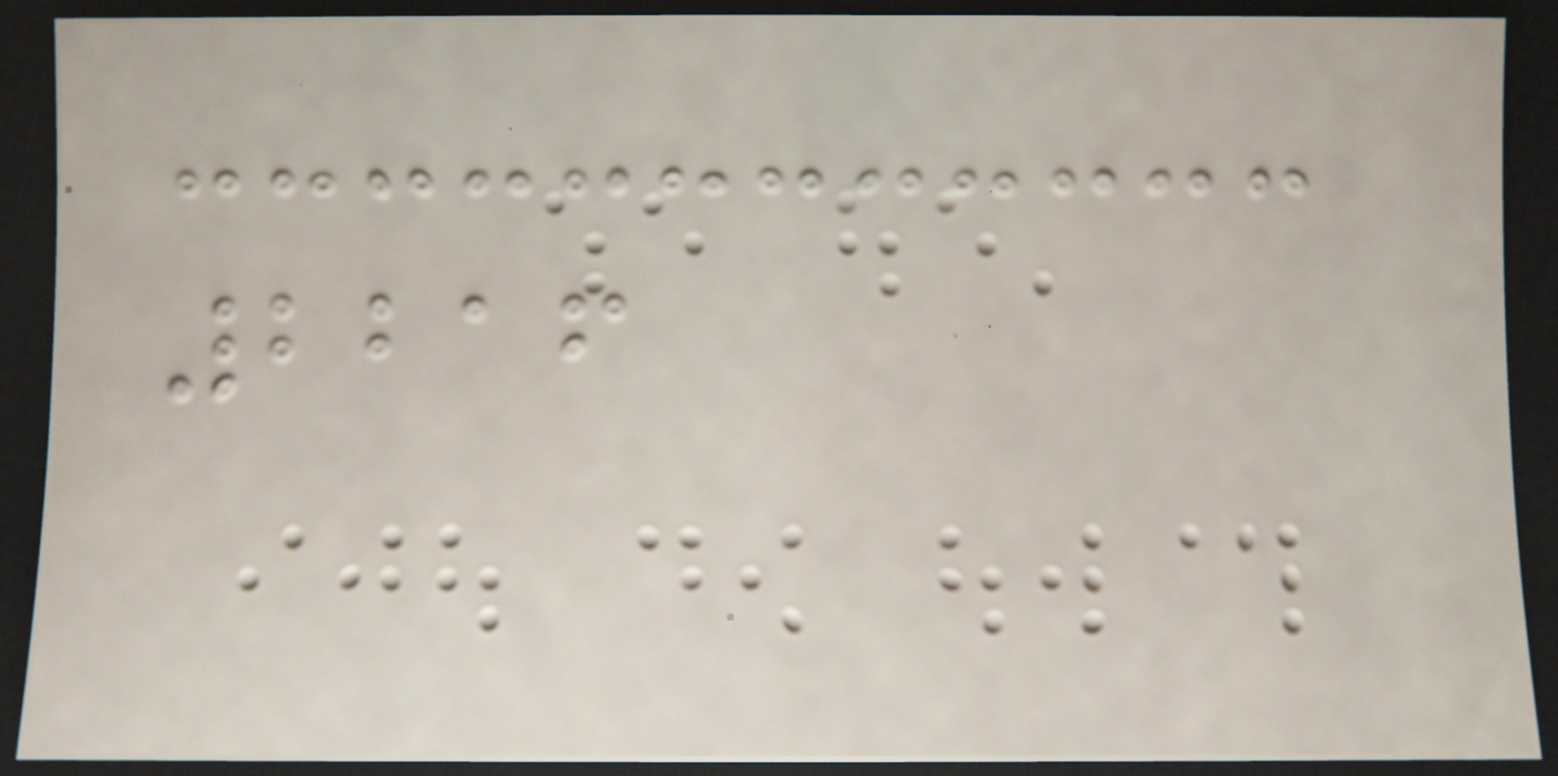2216
